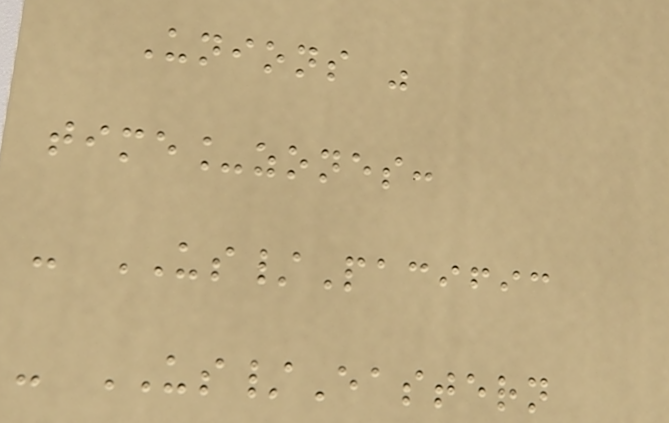Unions "
time_zones:
- US/Pacific
- US/Eastern
